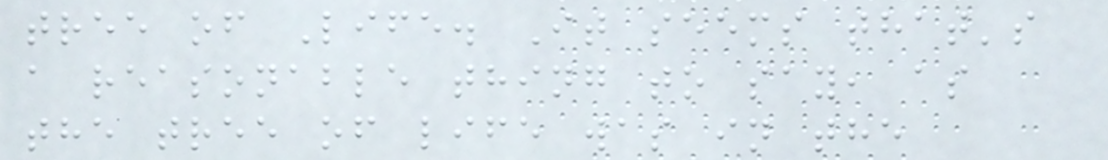tree of Life. It seems that's
a reasonable thing to say, as
the tree of life was in the
